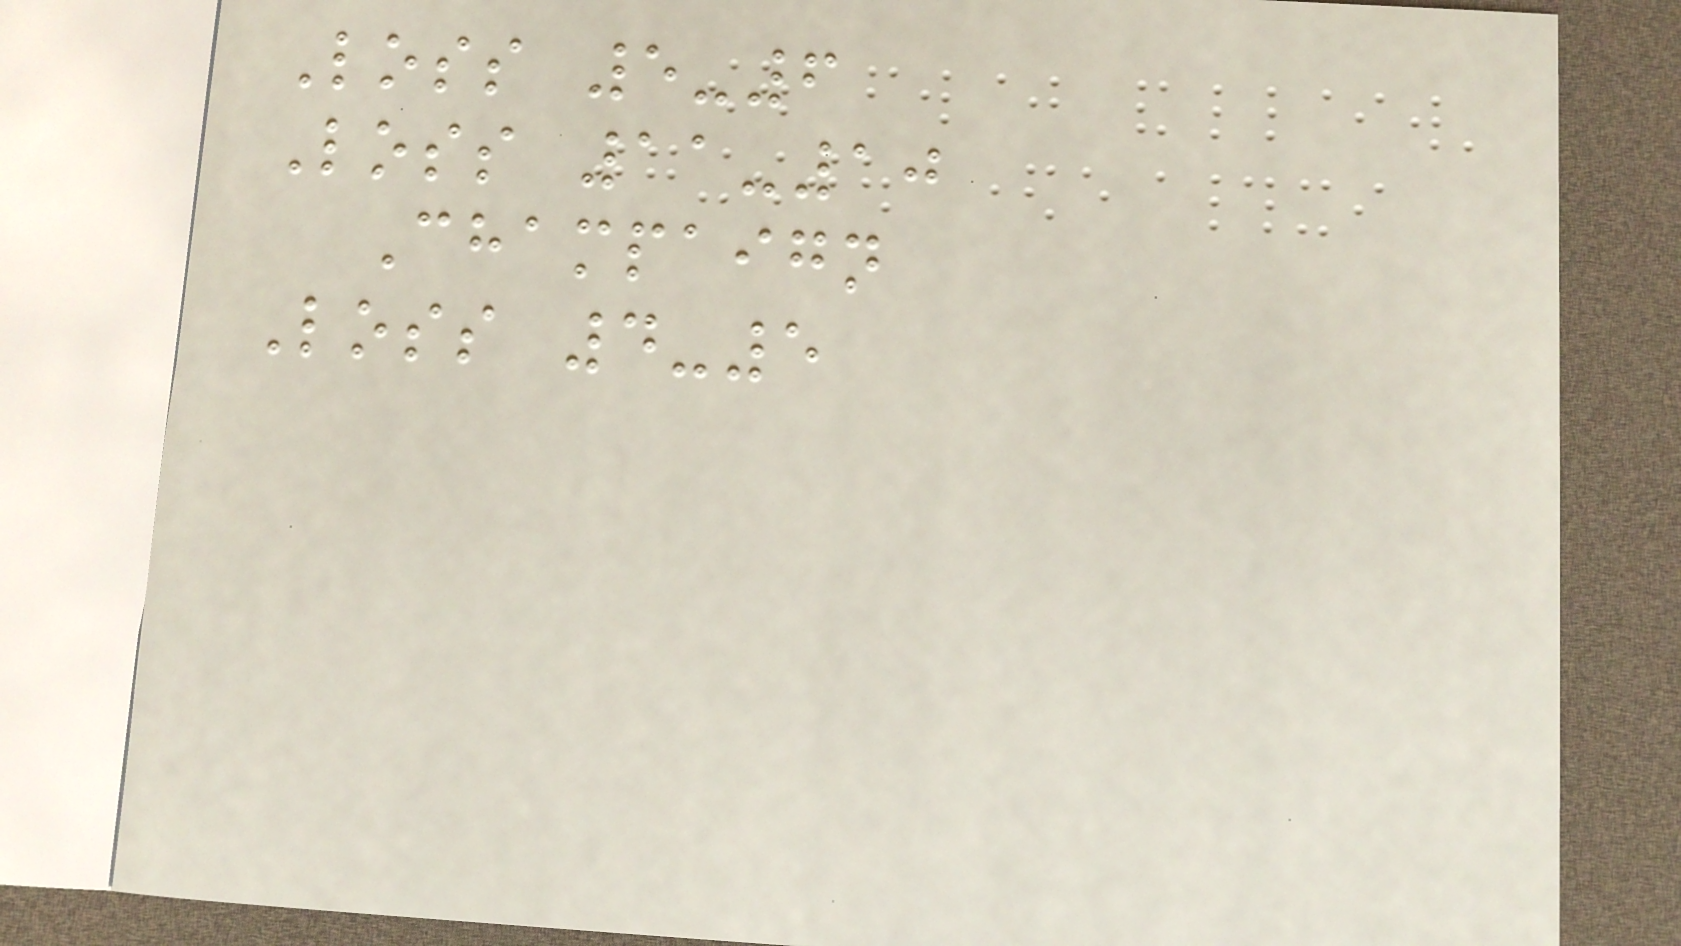Loss 5-6
Loss 11-10
Champaign
Loss 4-5
